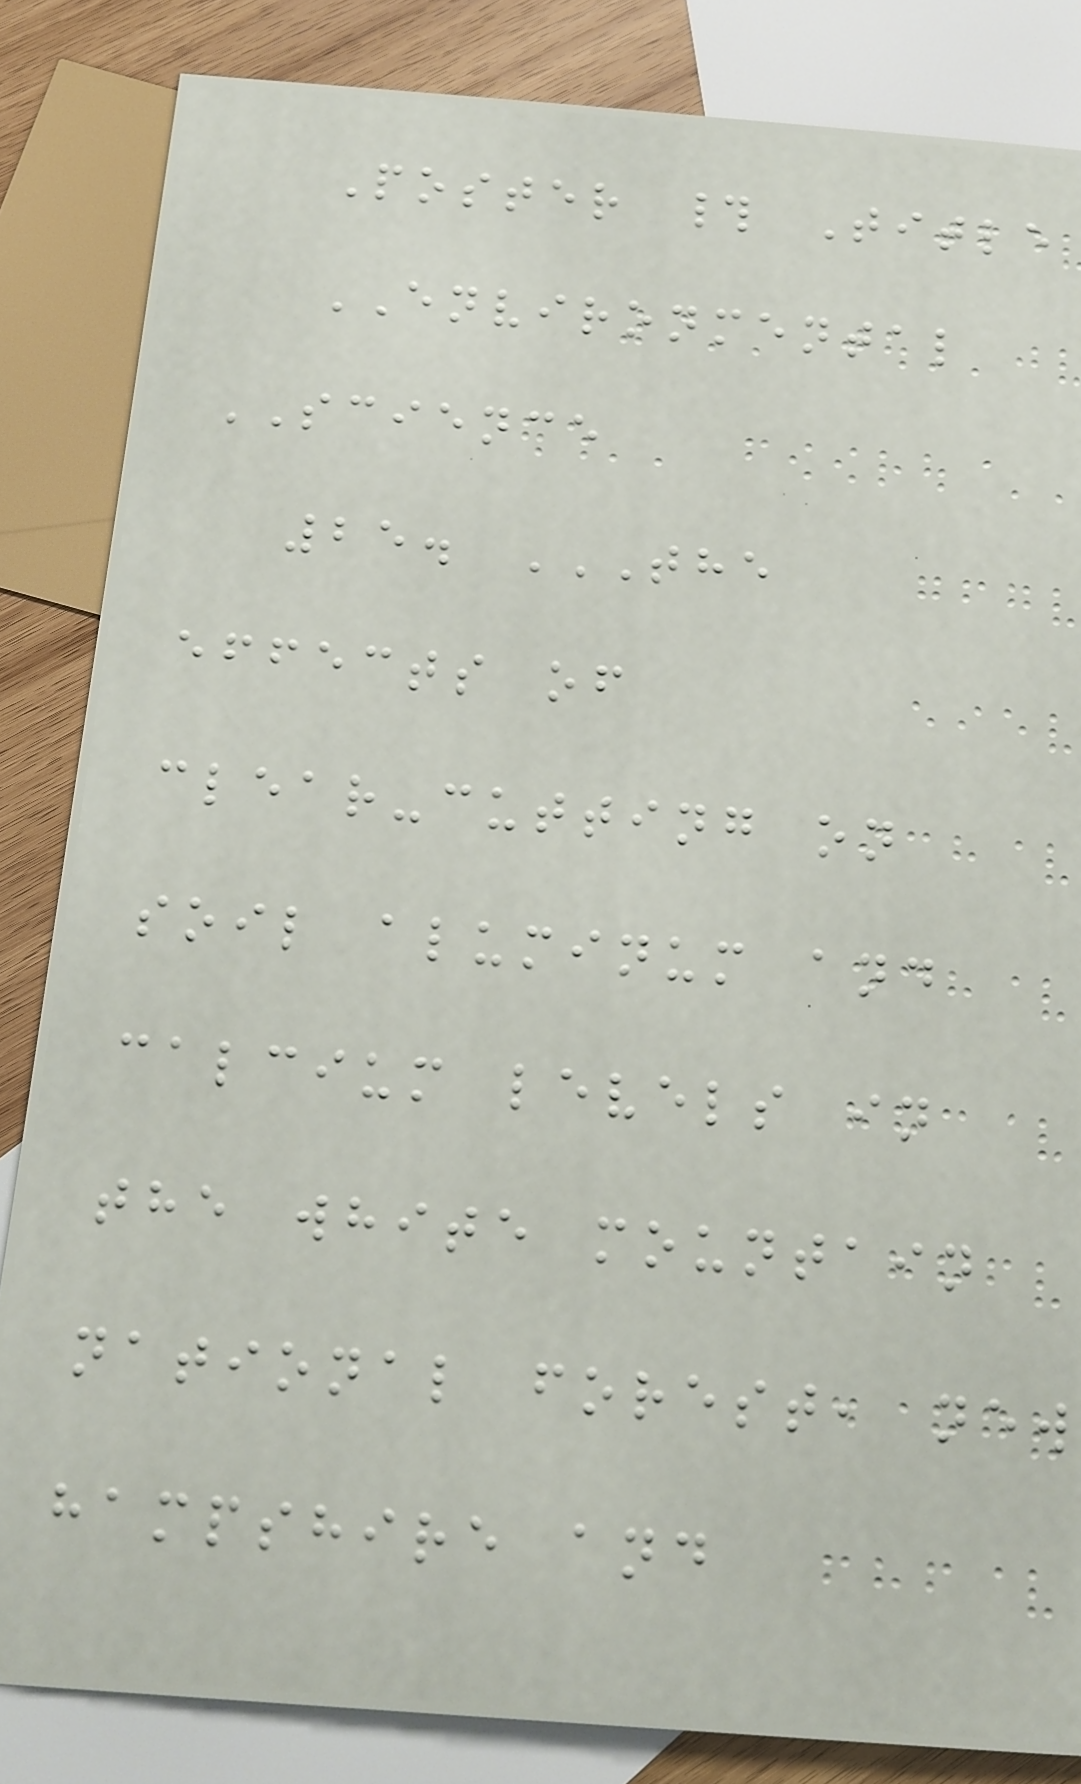Poster # Title
ENVIRONMENTAL
SCIENCE
25. THE
EFFECTS OF
CLEAR-CUTTING ON
SOIL ALUMINUM AND
CALCIUM LEVELS IN
THE WHITE MOUNTAIN
NATIONAL FOREST, NEW
HAMPSHIRE AND
